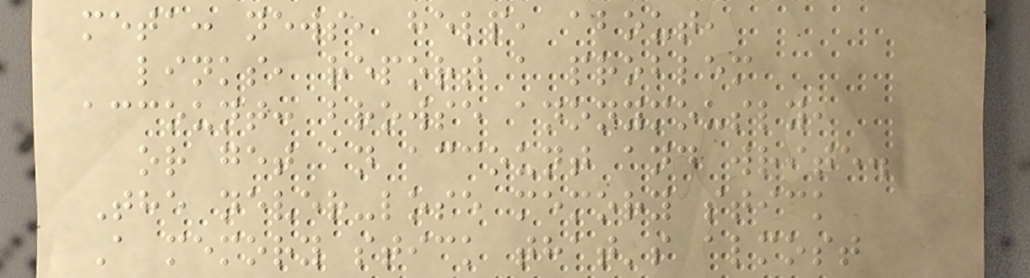meta: news, help, about,
links, report a problem
account: browse anonymously,
or get an account and write.
The never-lose memory stick
A memory stick that's almost
